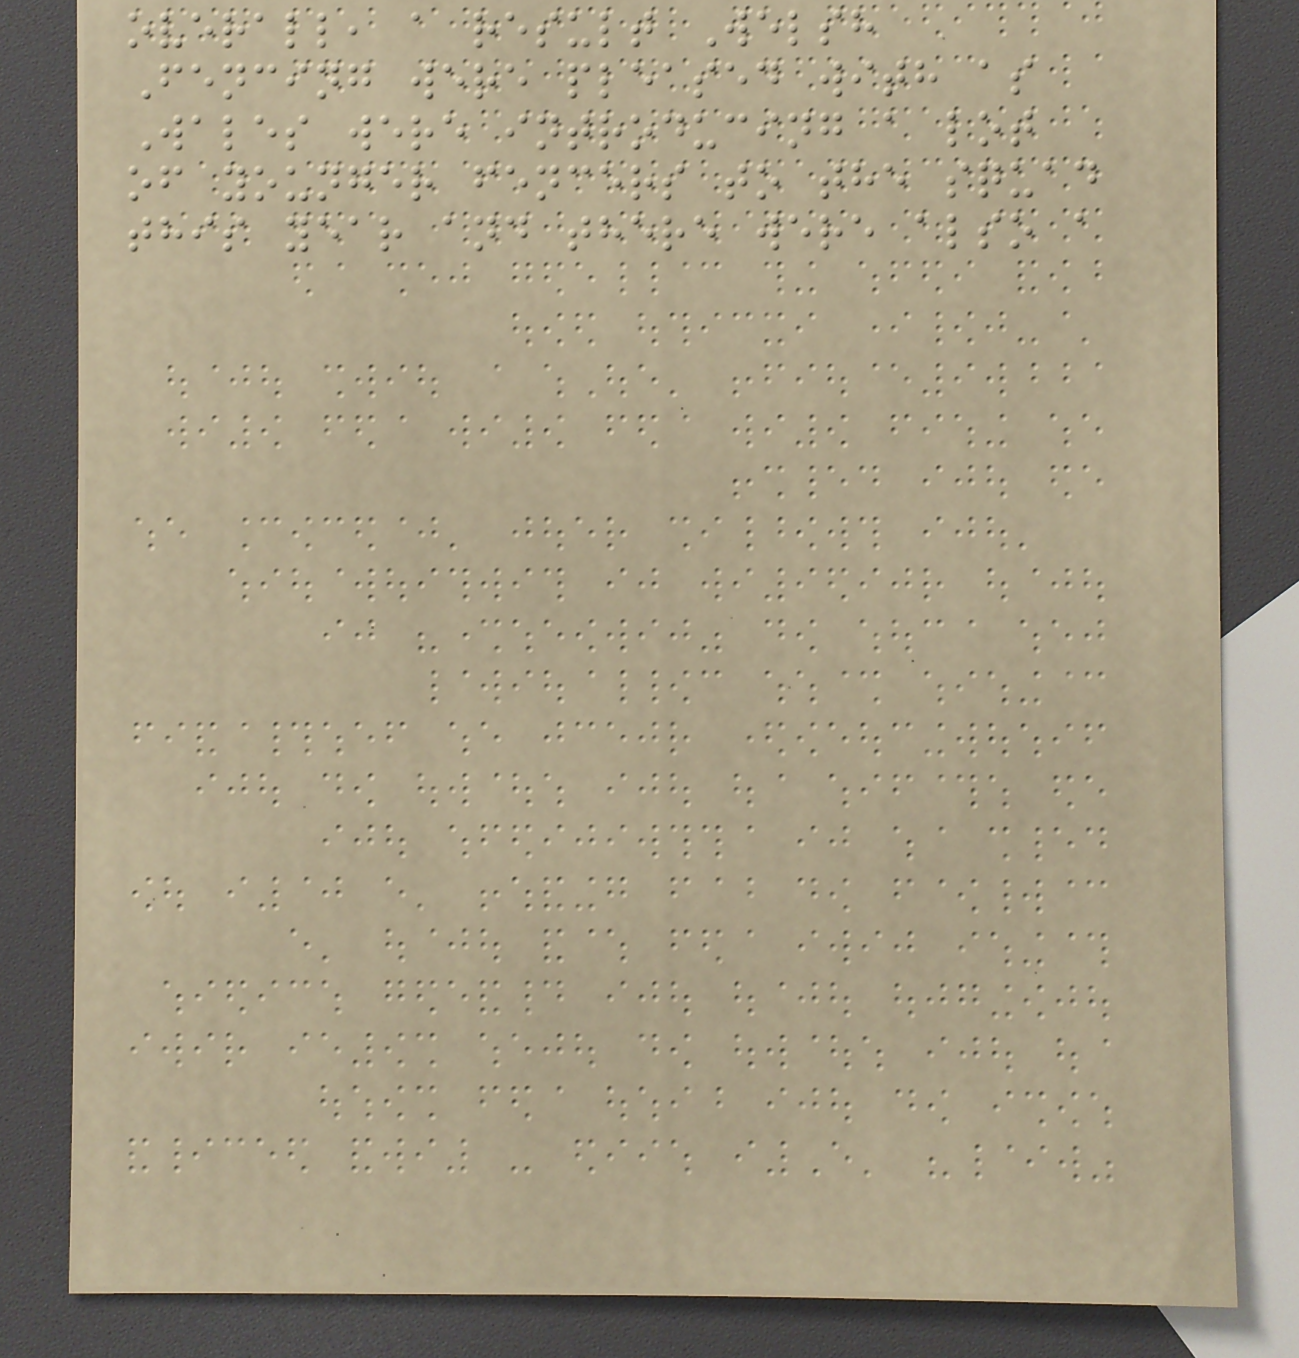overall, a result Welsh
Fencing were pleased with as
Wales were introducing a lot
of younger fencers to the squad
this year and there were also a
